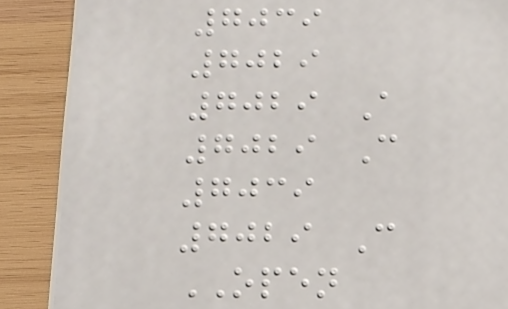7039
7029
7029 A
7029 C
7039
7029 C
OPEN
